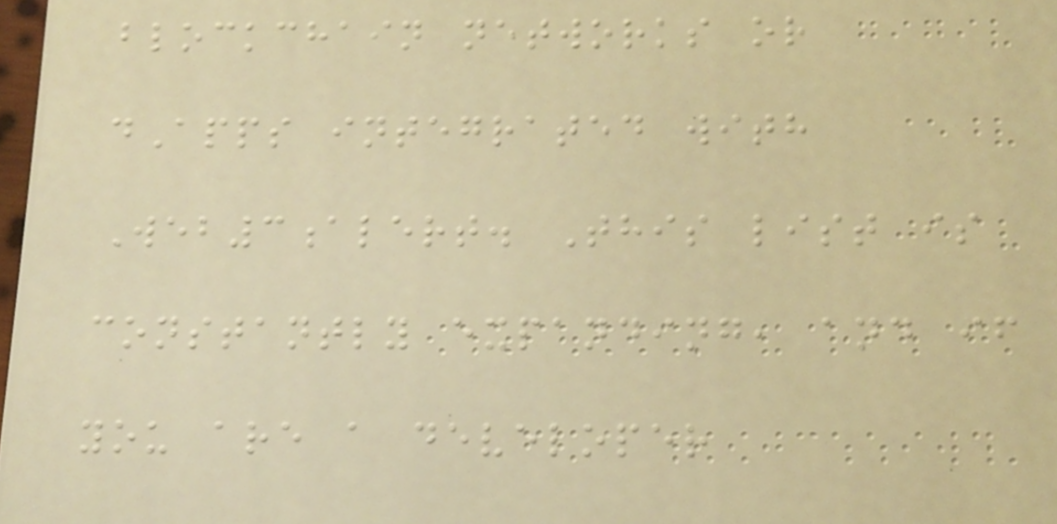blockchain networks or
dApps integrated with
Web3alert. This list is
constantly expanding, and if
you are a developer
